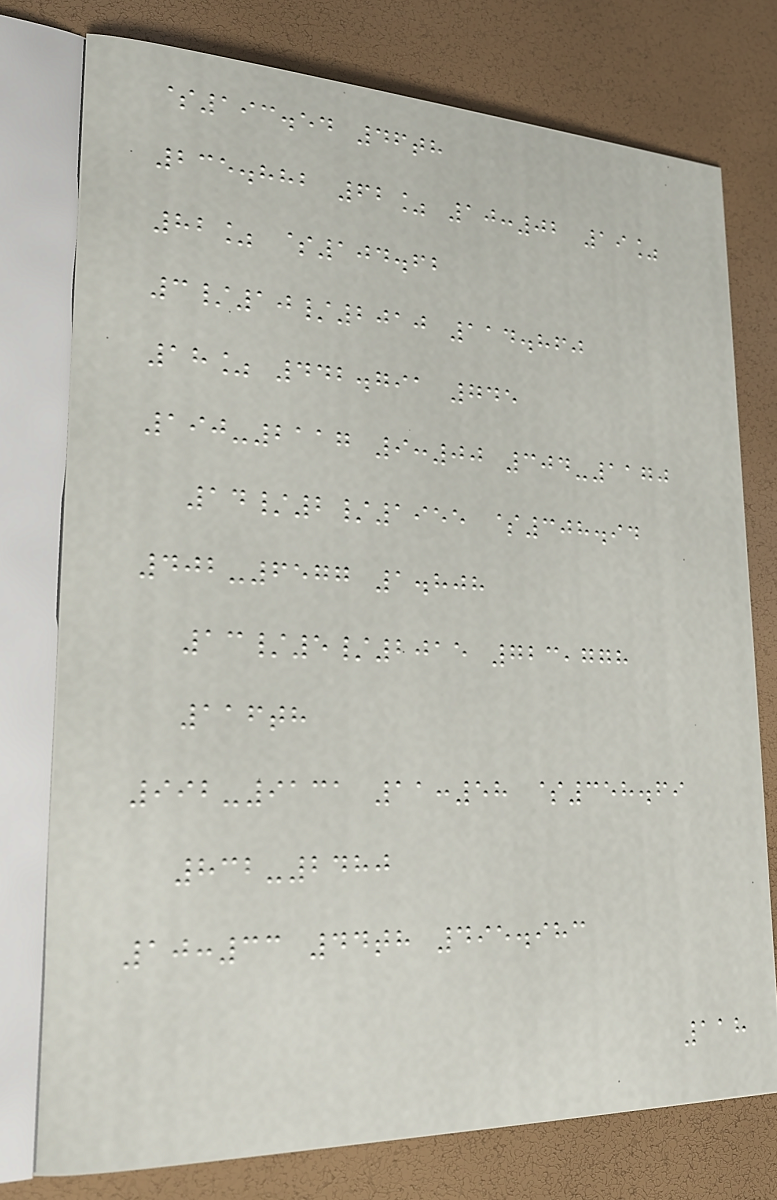$193.54 46th
235.882 62% 10:02 19%
82% $104.62
3/10/2010 114.860
18% 442.791 745
190-2117 9:00 304-1170
14/2/1955 $308.94
402-6577 1.808
13/5/2015 723,778
116th
992-9131 11:58 $358.69
832-2480
10:33 44th 495.983
118
